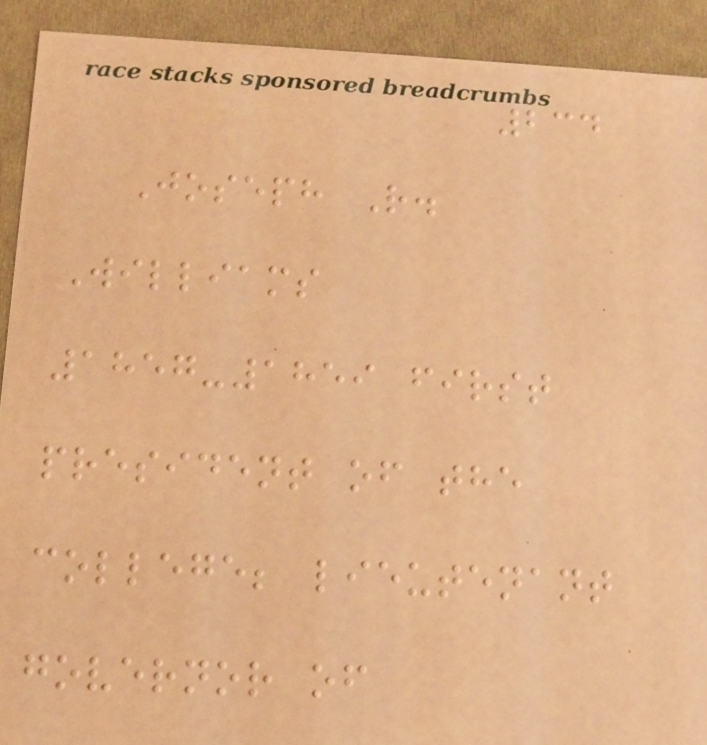234
Joseph R.
Williams
1857-1859 first
president of the
college; lieutenant
governor of
